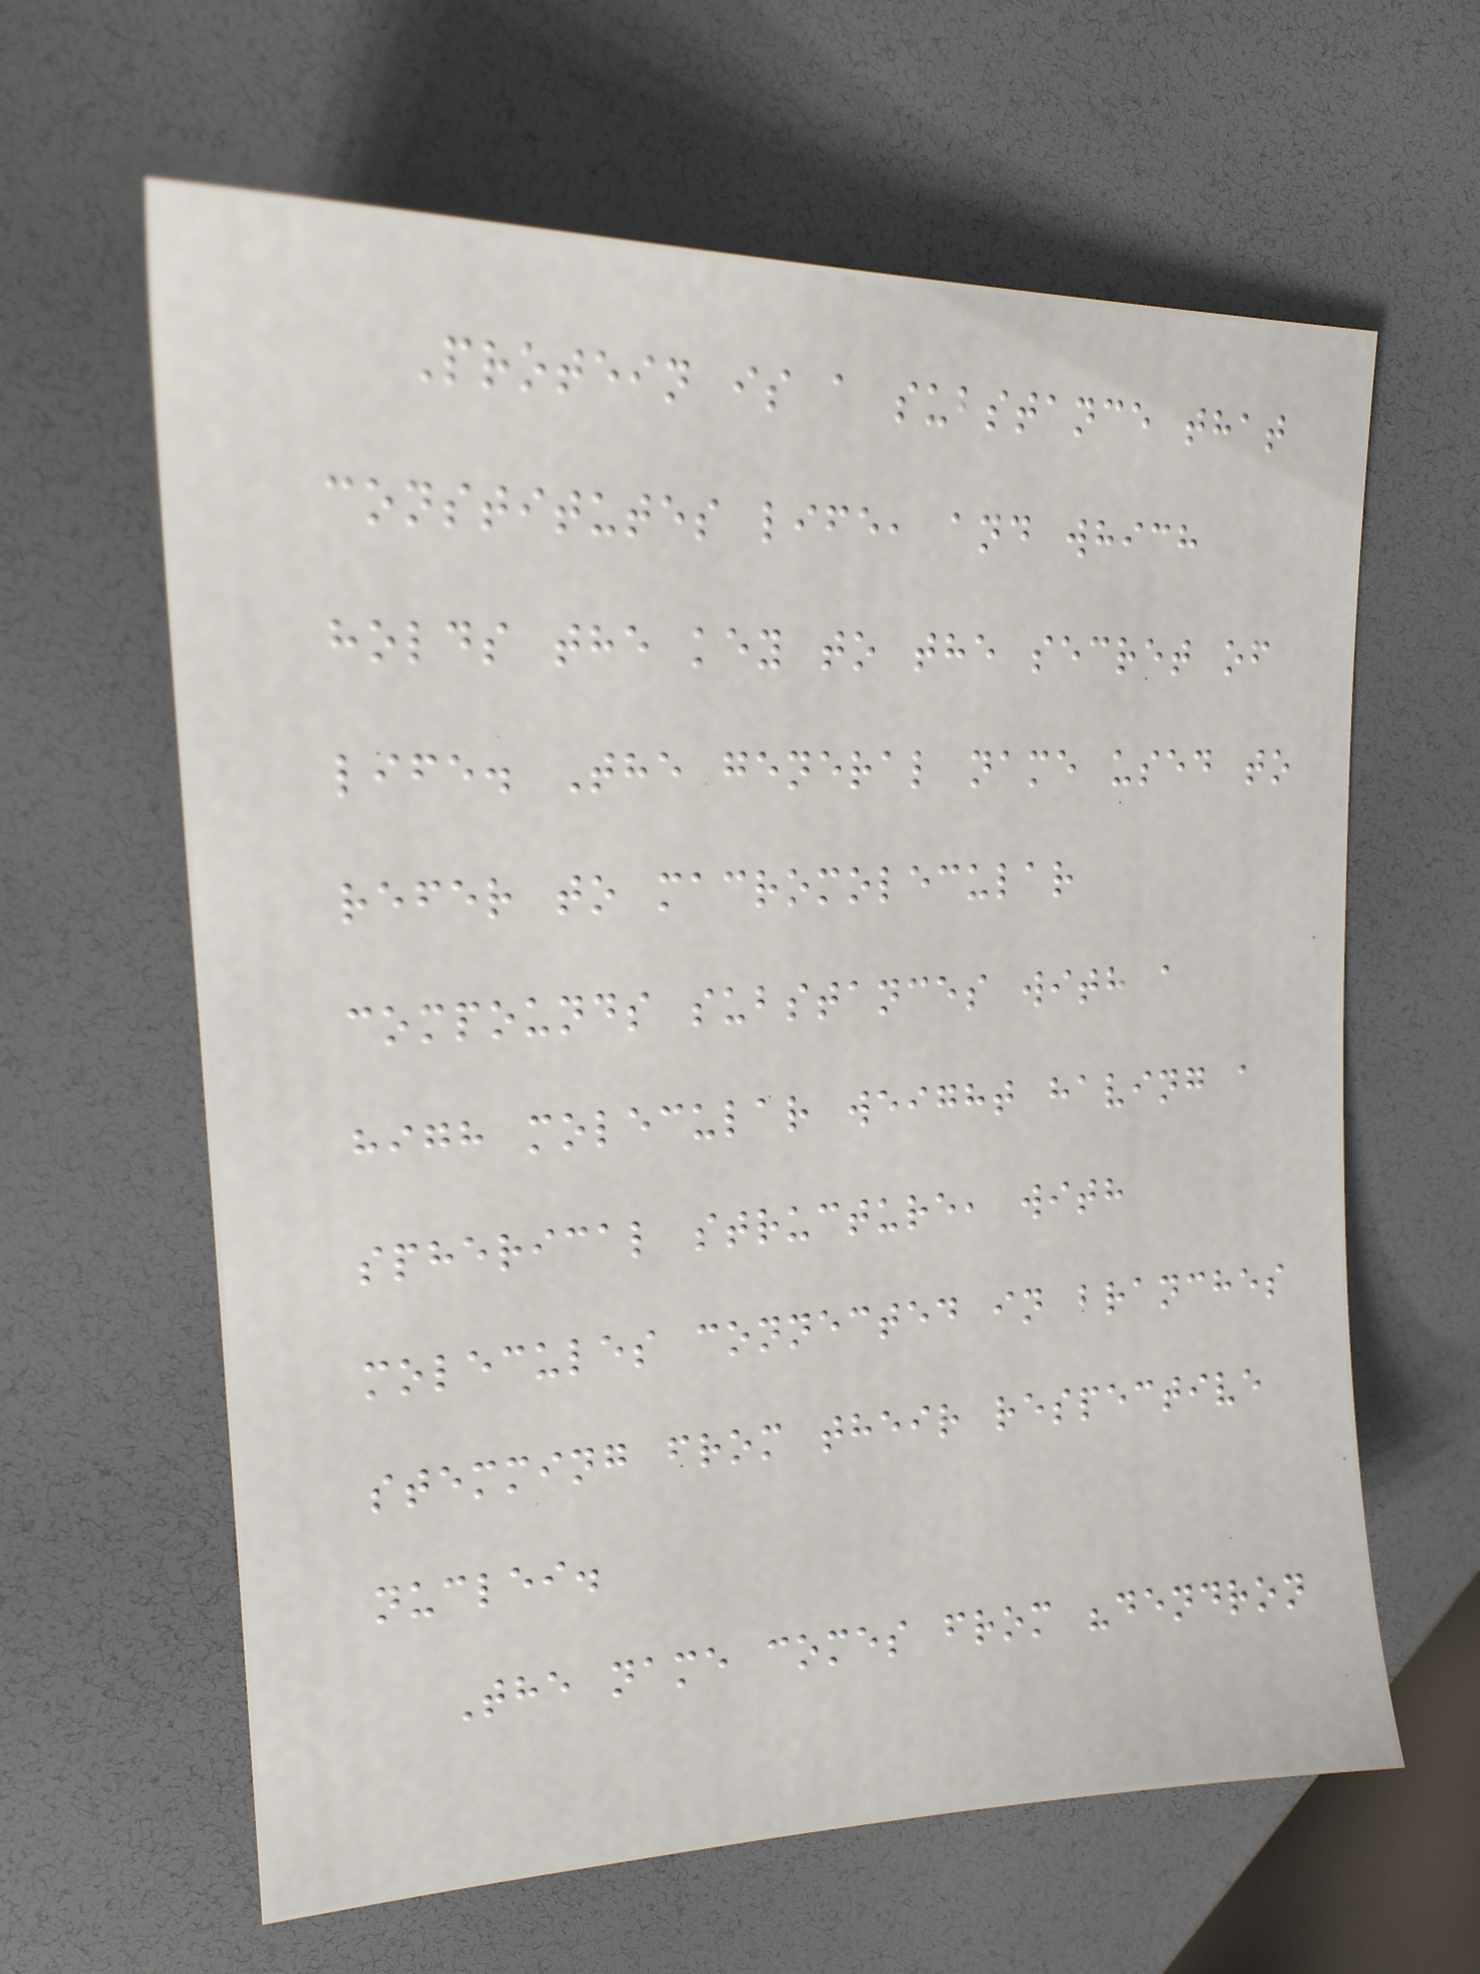Protein is a substance that
constitutes life, and which
holds the key to the secret of
life. The general name used to
refer to macromolecular
compounds substances with a
high molecular weight having a
spherical structure, with
molecules connected in branches
stemming from their respective
nuclei.
The name comes from "dendron
